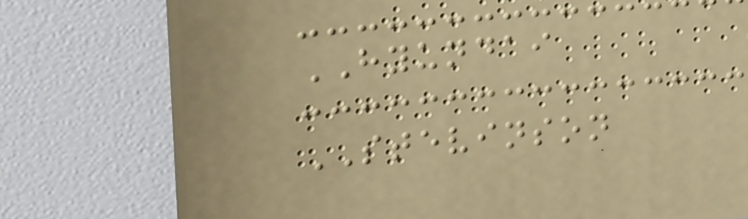HYUNDAI
STEVINSON
